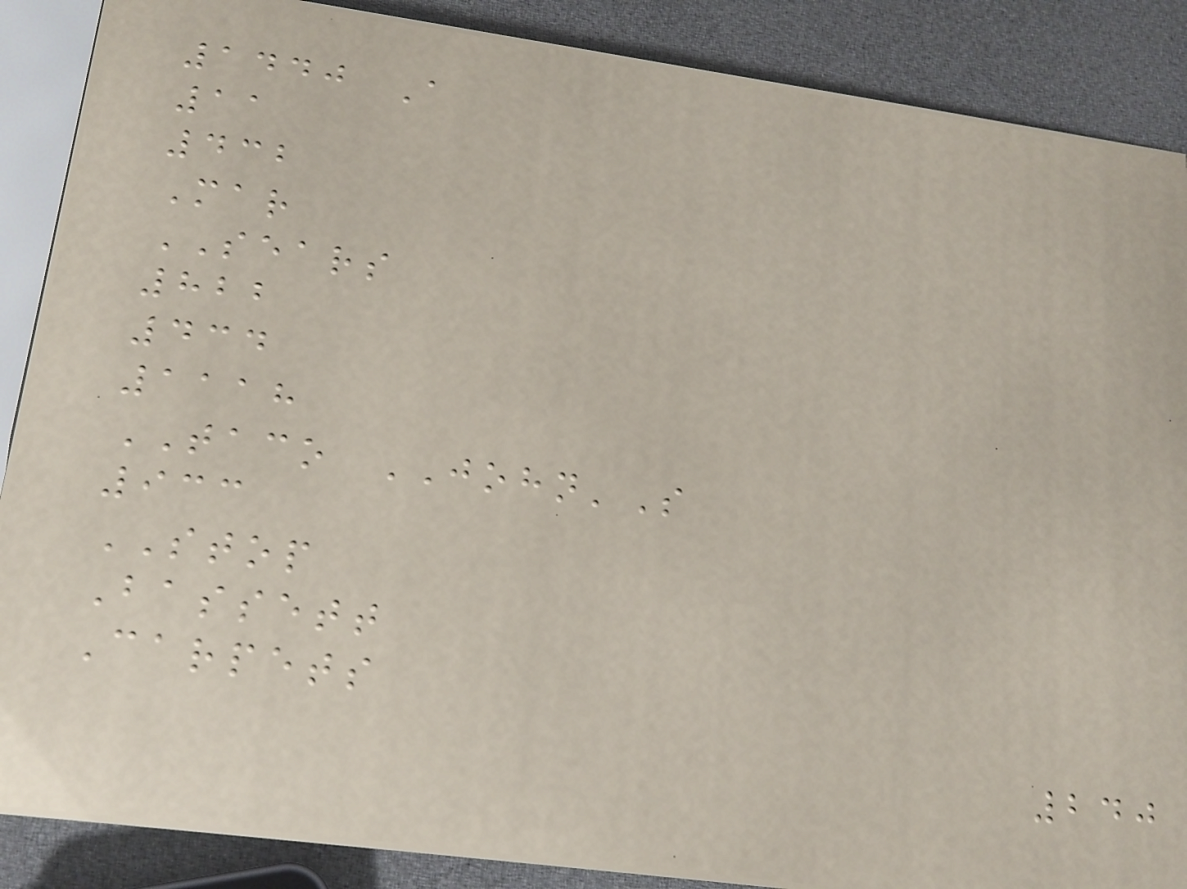1440 A
11
432
Mar
SEARS
822
434
1118
TACO JOHN'S
933
STOP
Bassett
Carpets
240
